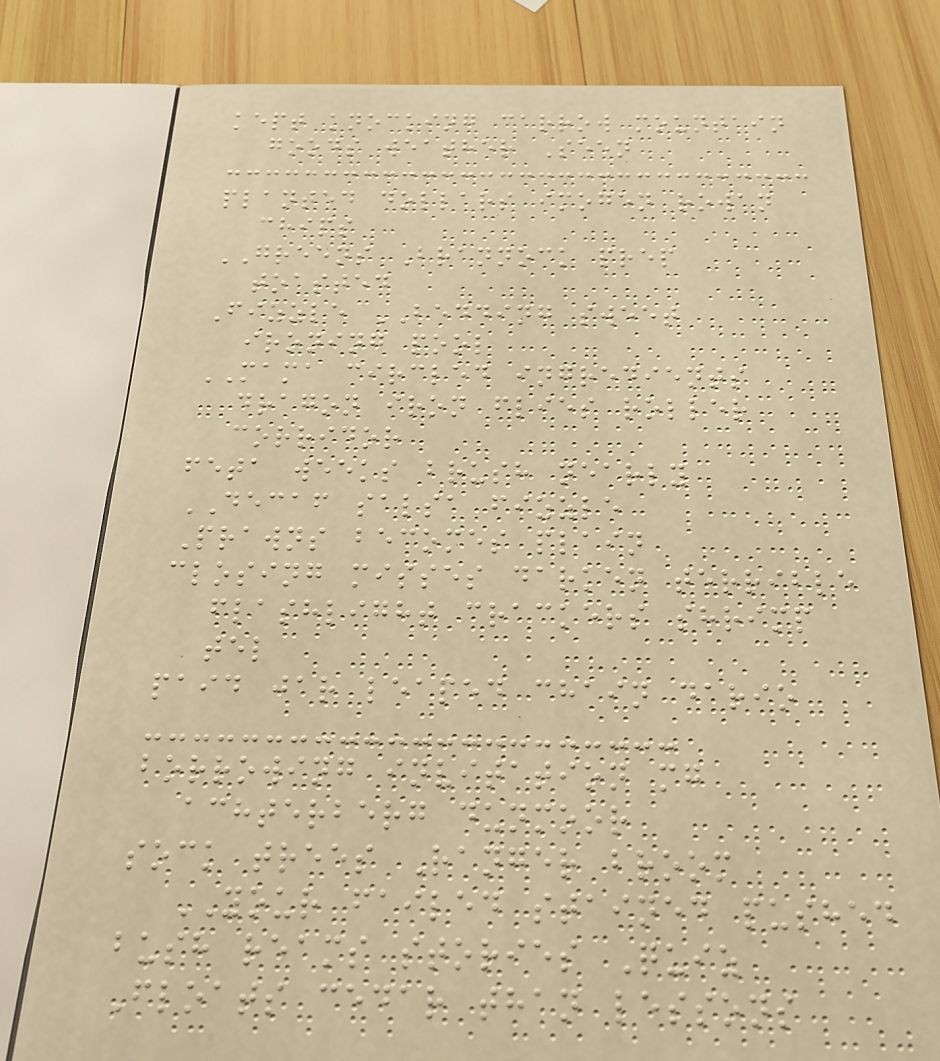kept knocking carrow mountain
goods weather Seen
planted dollars imogen rowan
chips
GREENS Brannock prep
toasted
Fizzle BEDDING sweet
ironing pool
MAMA circled ingredients
dragon iron flies roller
corridor
feta weeks brush nearly
DECAF salsa fizzle
Prawns becomes plain
closing misses darken terrible
flashlight crackers shrimp
tel
paid jar leaped chain dario
borrowing invitation mg
achterberg dunmoor
sock trees Ranger broom
YOUR failed stained pushed
bush reams stories Quiz
Floats cedar than lessons
